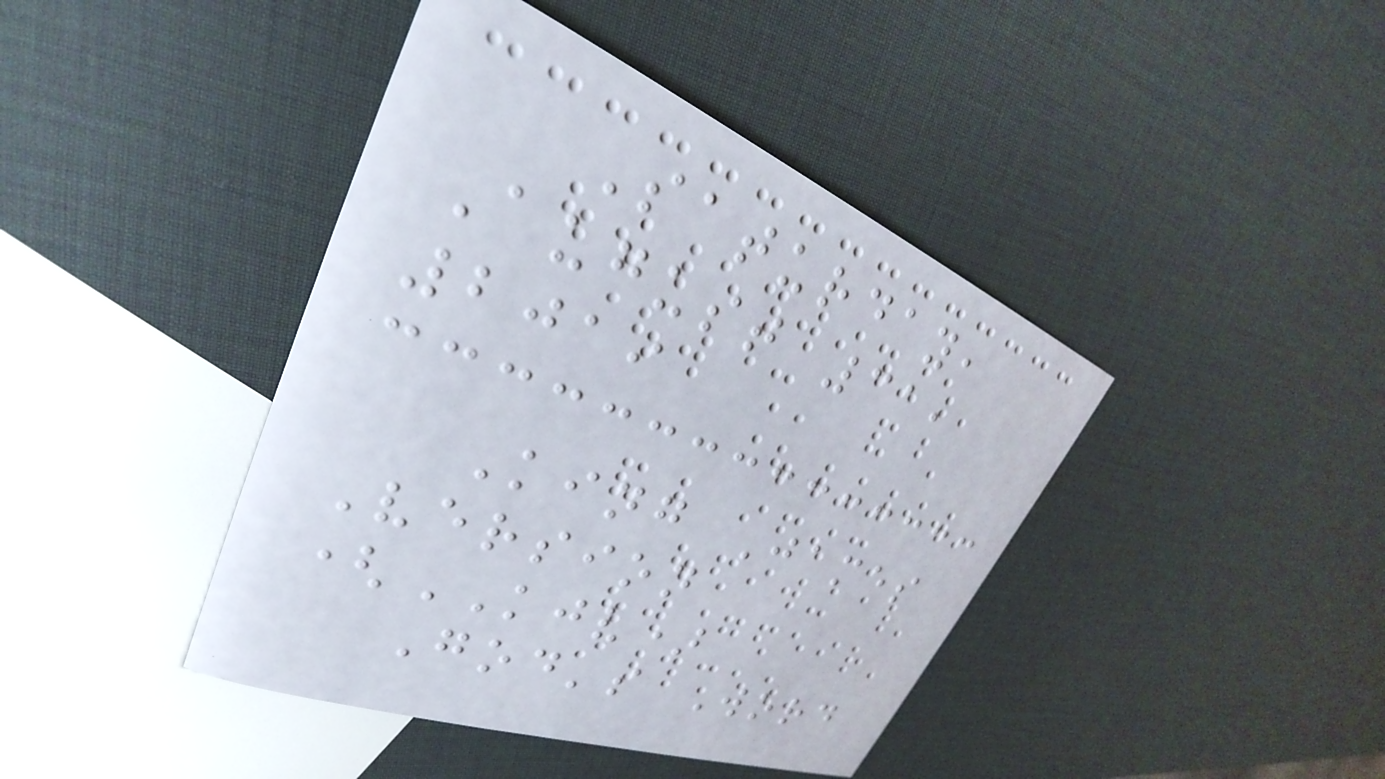Saturday,
August 31,
2019
King James
Version
(KJV)
God's Word
